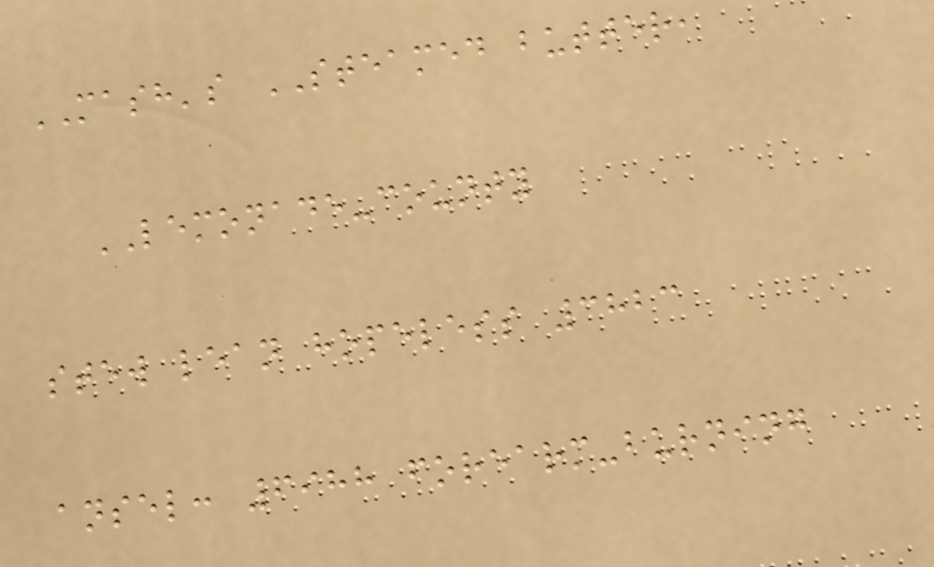MASH's STEAMED butter,
LEMONADE-county
stew lean hopeless 3823
ansel: 6988 forearm-burning
